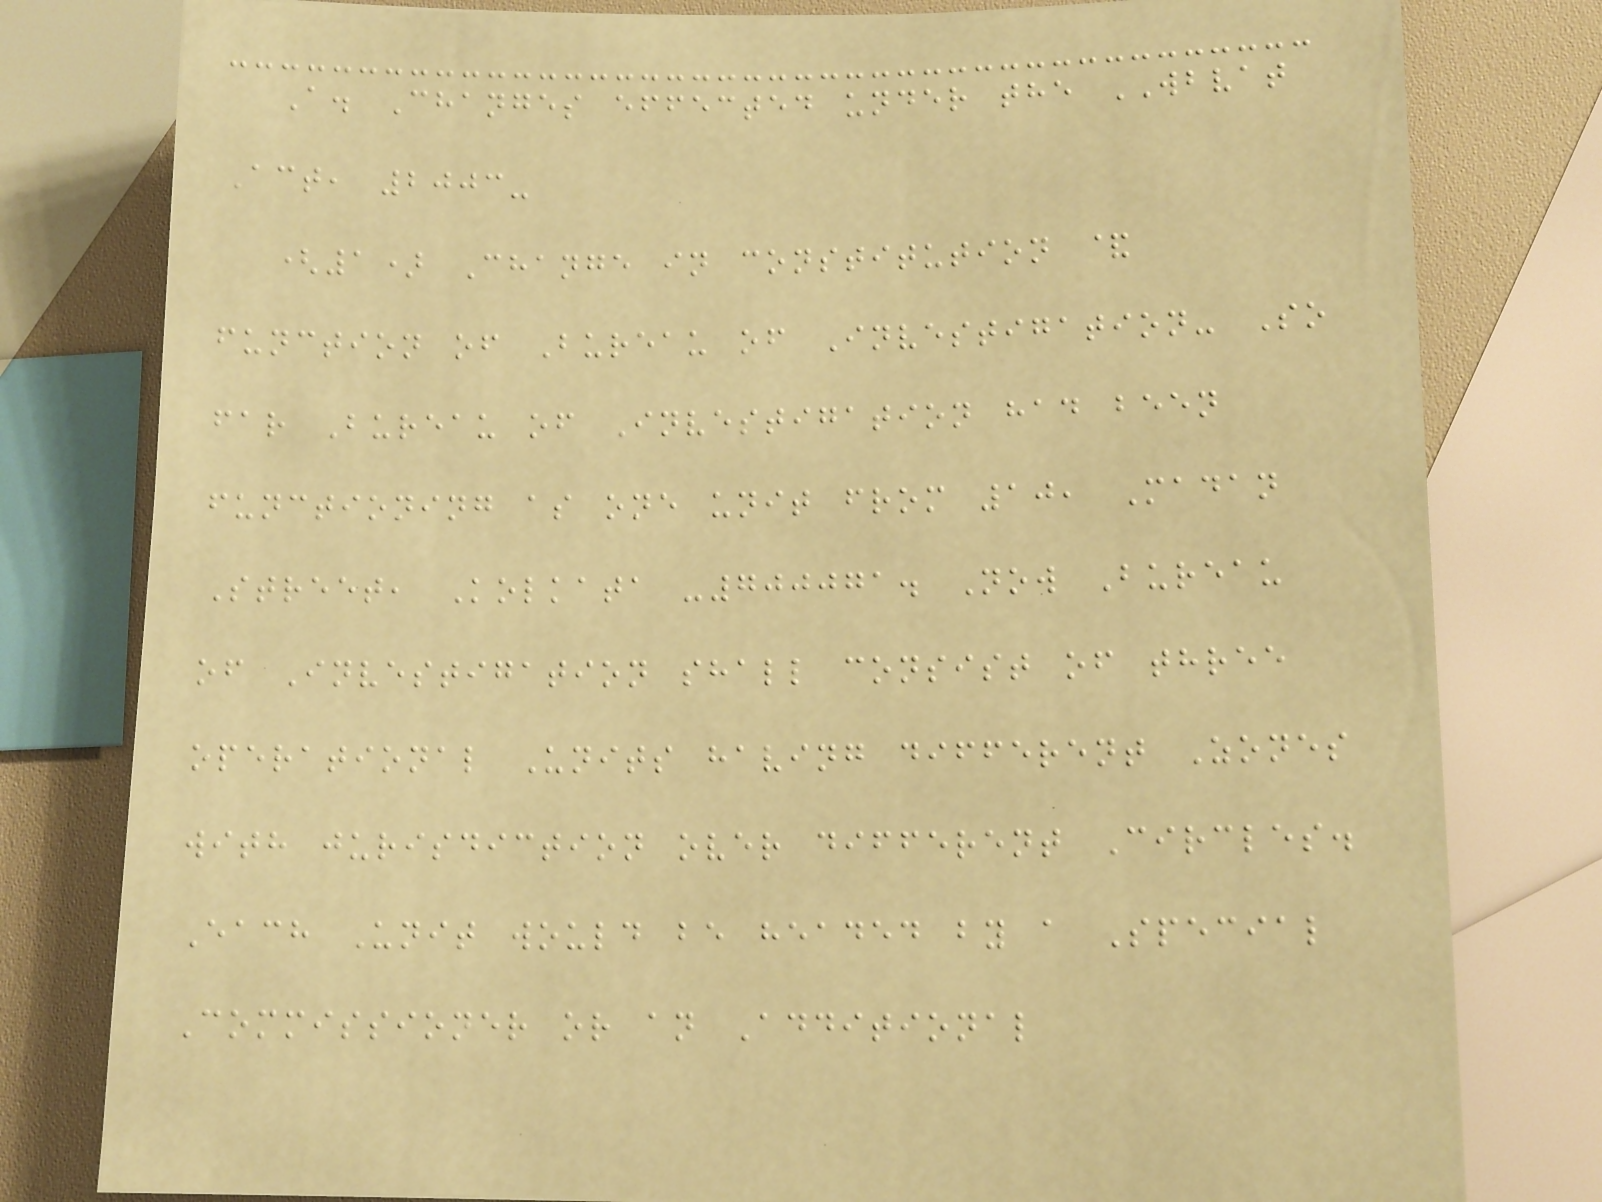A. Changes effected under the WBVAT
Act, 2003-
(1) Change in constitution &
function of Bureau of Investigation- So
far Bureau of Investigation had been
functioning as one unit from 10, Madan
Street, Kolkata -700071. Now Bureau
of Investigation shall consist of three
operational Units having different Zones
with jurisdiction over different Circles.
Each Unit would be headed by a Special
Commissioner or an Additional
